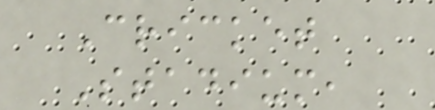Cricket
Stadium,
